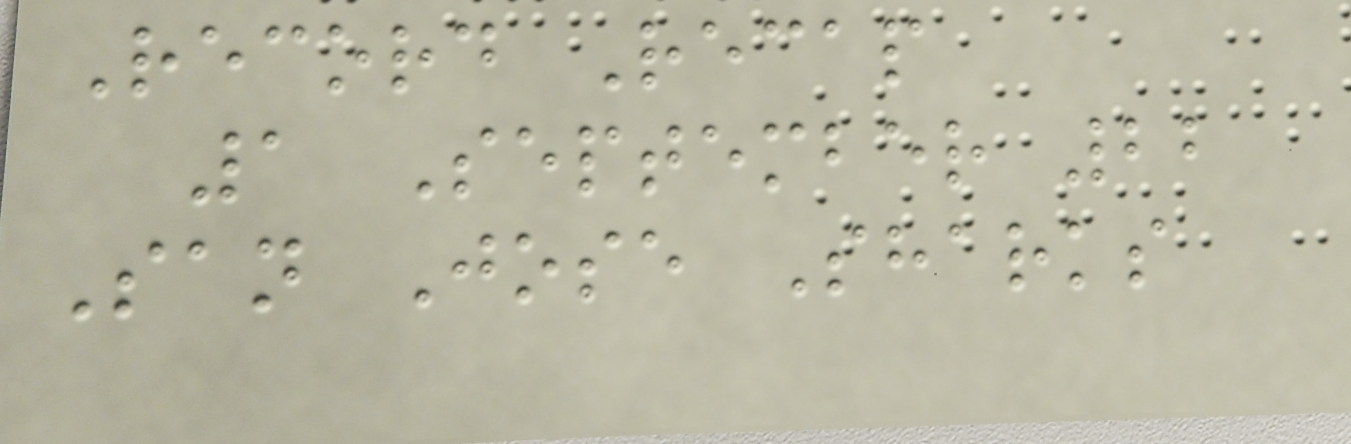Record Recap
1 September 22
San Jose Sharks
